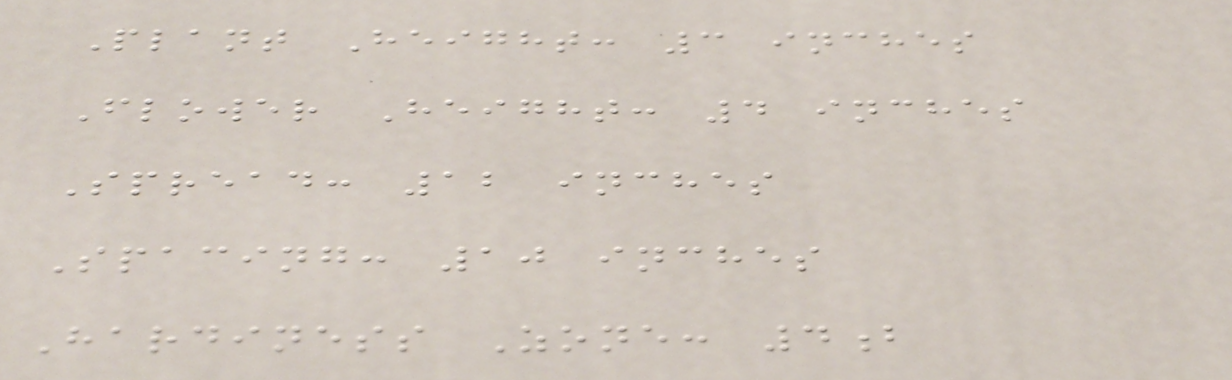Plant Height: 3 inches
Flower Height: 4 inches
Spread: 12 inches
Spacing: 10 inches
Hardiness Zone: 4b
